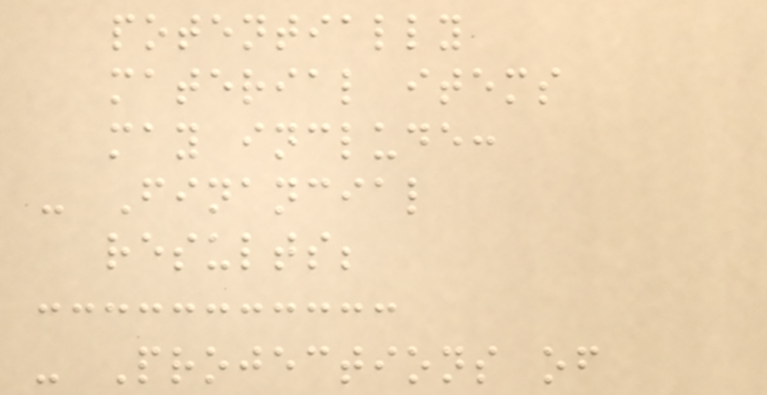potentially
material items
may include:
- Financial
results;
- Projections of
